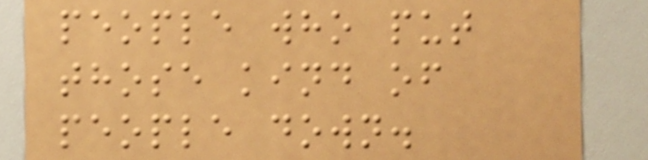people who put
those kind of
people down.
